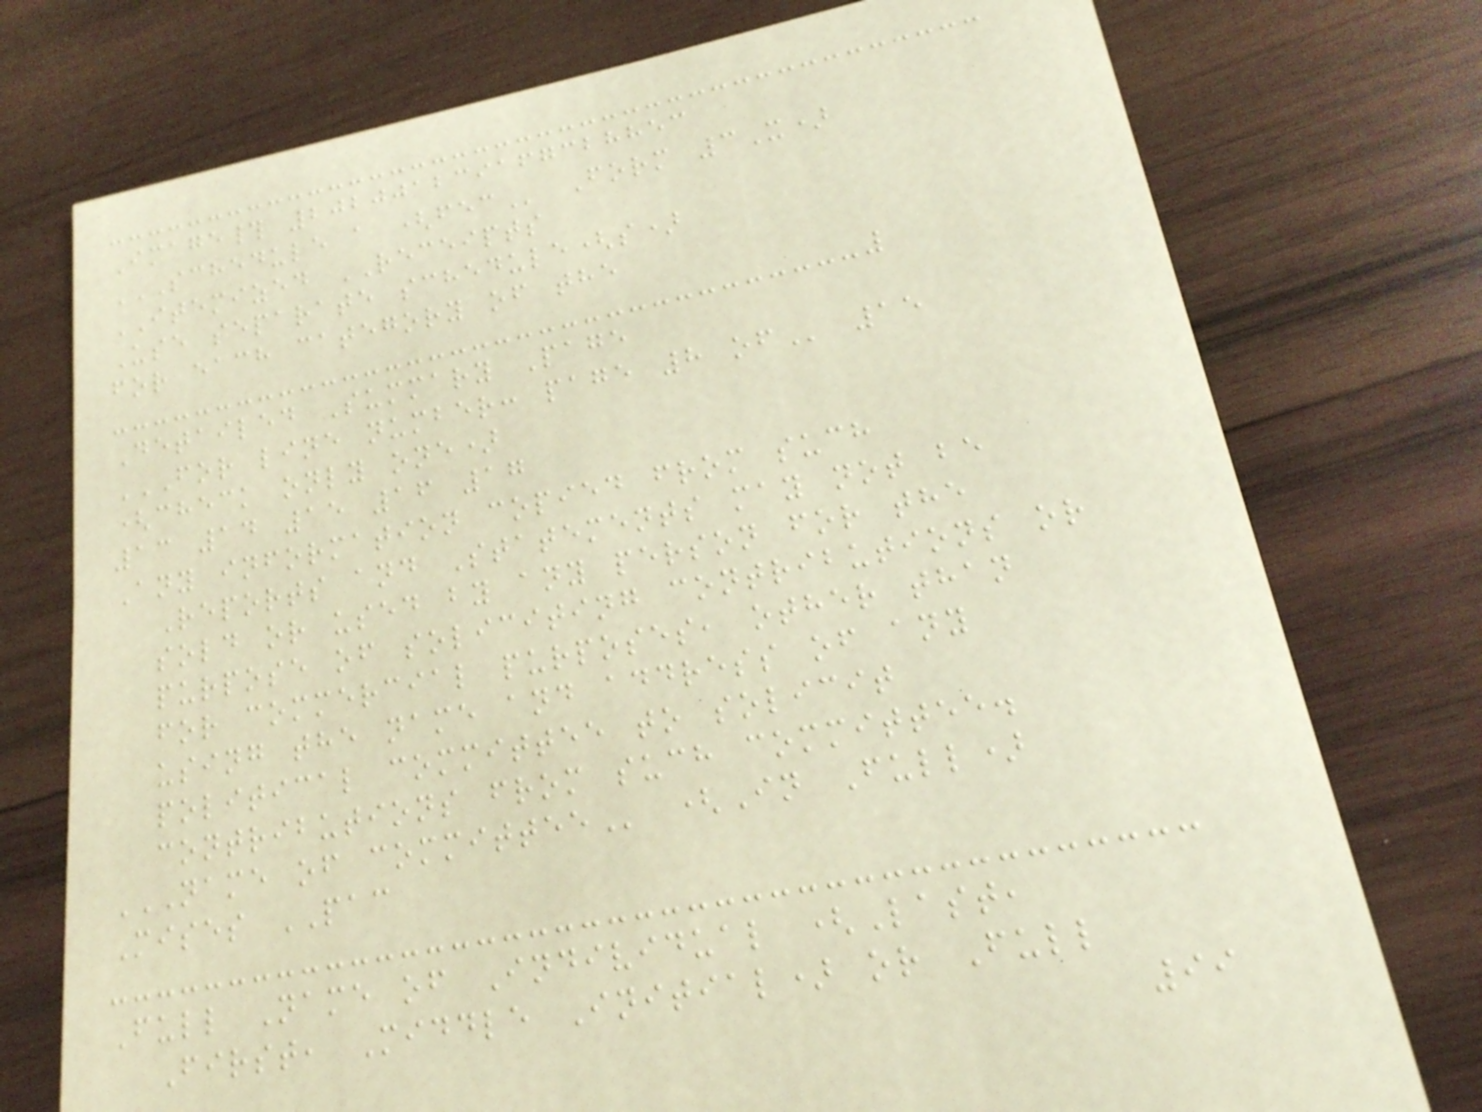Image# 202001239167328853
SCHEDULE A (FEC Form 3X)
ITEMIZED RECEIPTS
Use separate schedule(s)
for each category of the
Detailed Summary Page
FOR LINE NUMBER: PAGE 8 OF 15
(check only one)
13 14 15 16 17
Any information copied from such
Reports and Statements may not be
sold or used by any person for the
purpose of soliciting contributions or
for commercial purposes, other than
using the name and address of any
political committee to solicit
contributions from such committee.
NAME OF COMMITTEE (In Full)
Mises PAC
Full Name of Individual (Last,
First, Middle Initial) or Full
99
